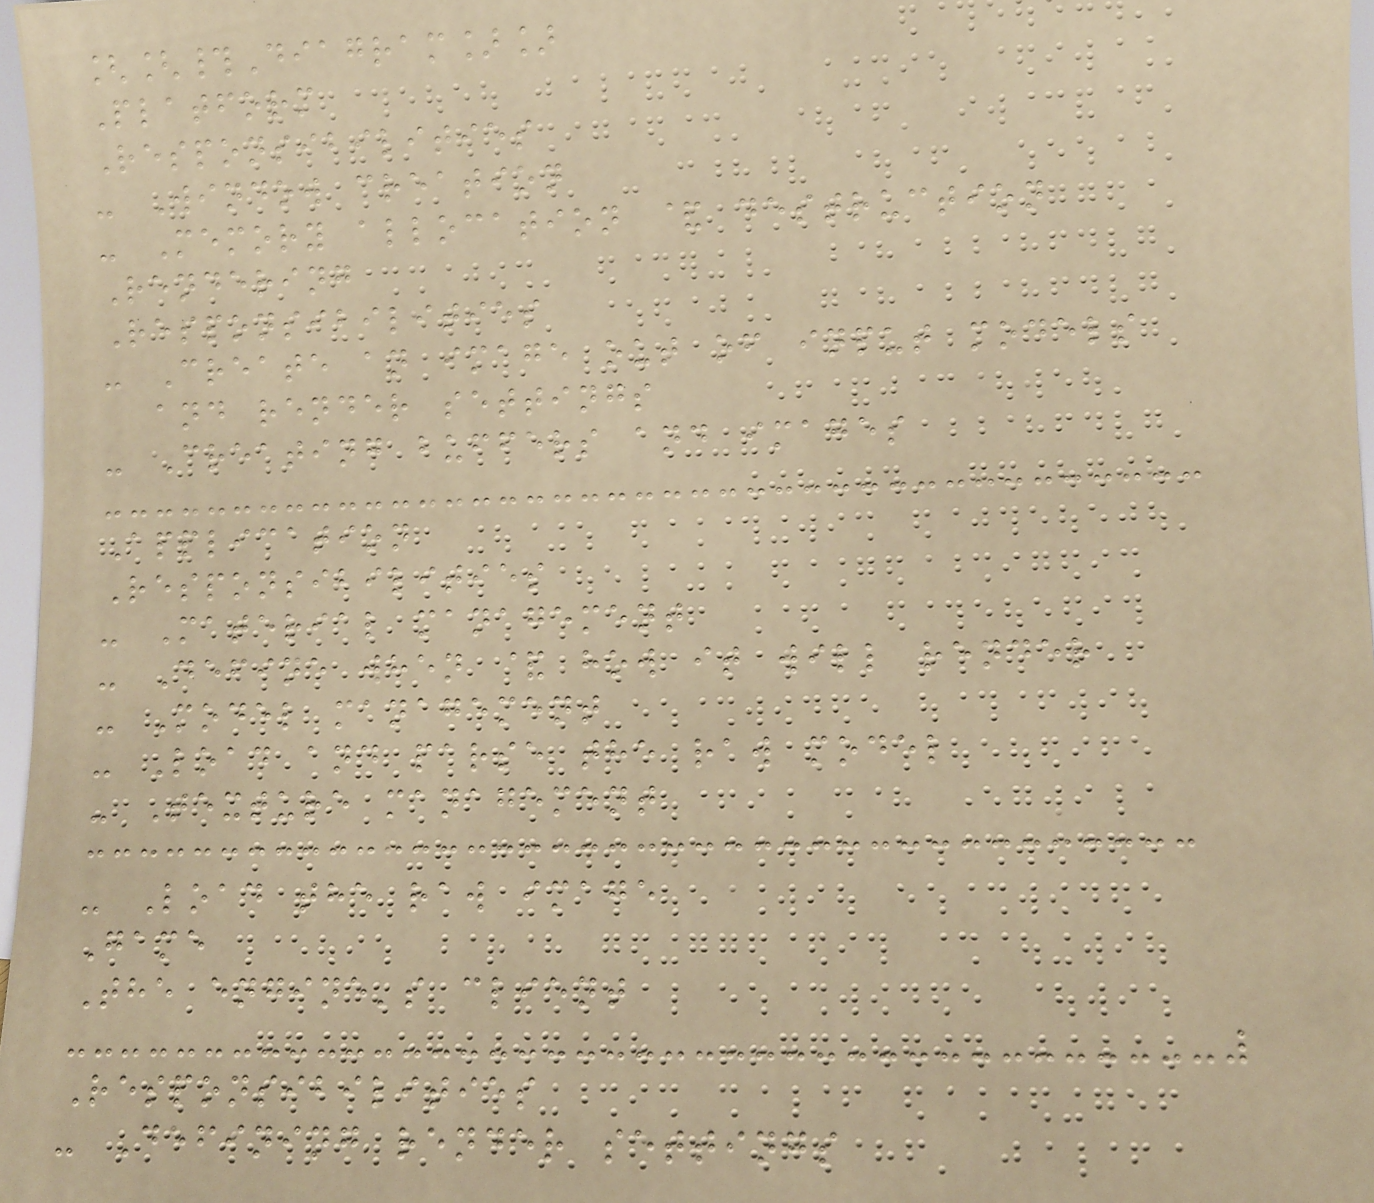[[#Diagram]]
Platform
Responsibilities
- Window creation
- Memory allocation & destruction
Rendering
Responsibilities
- Create an image out of input models
and render settings
- Creating buffers and images
Application
Responsibilities
- Material management
- Define when & how it will render
- Model management
- Load and parse the raw model
- Texture management
- Load the raw image
Game
The engine's client
Responsibilities
- Defining render settings
